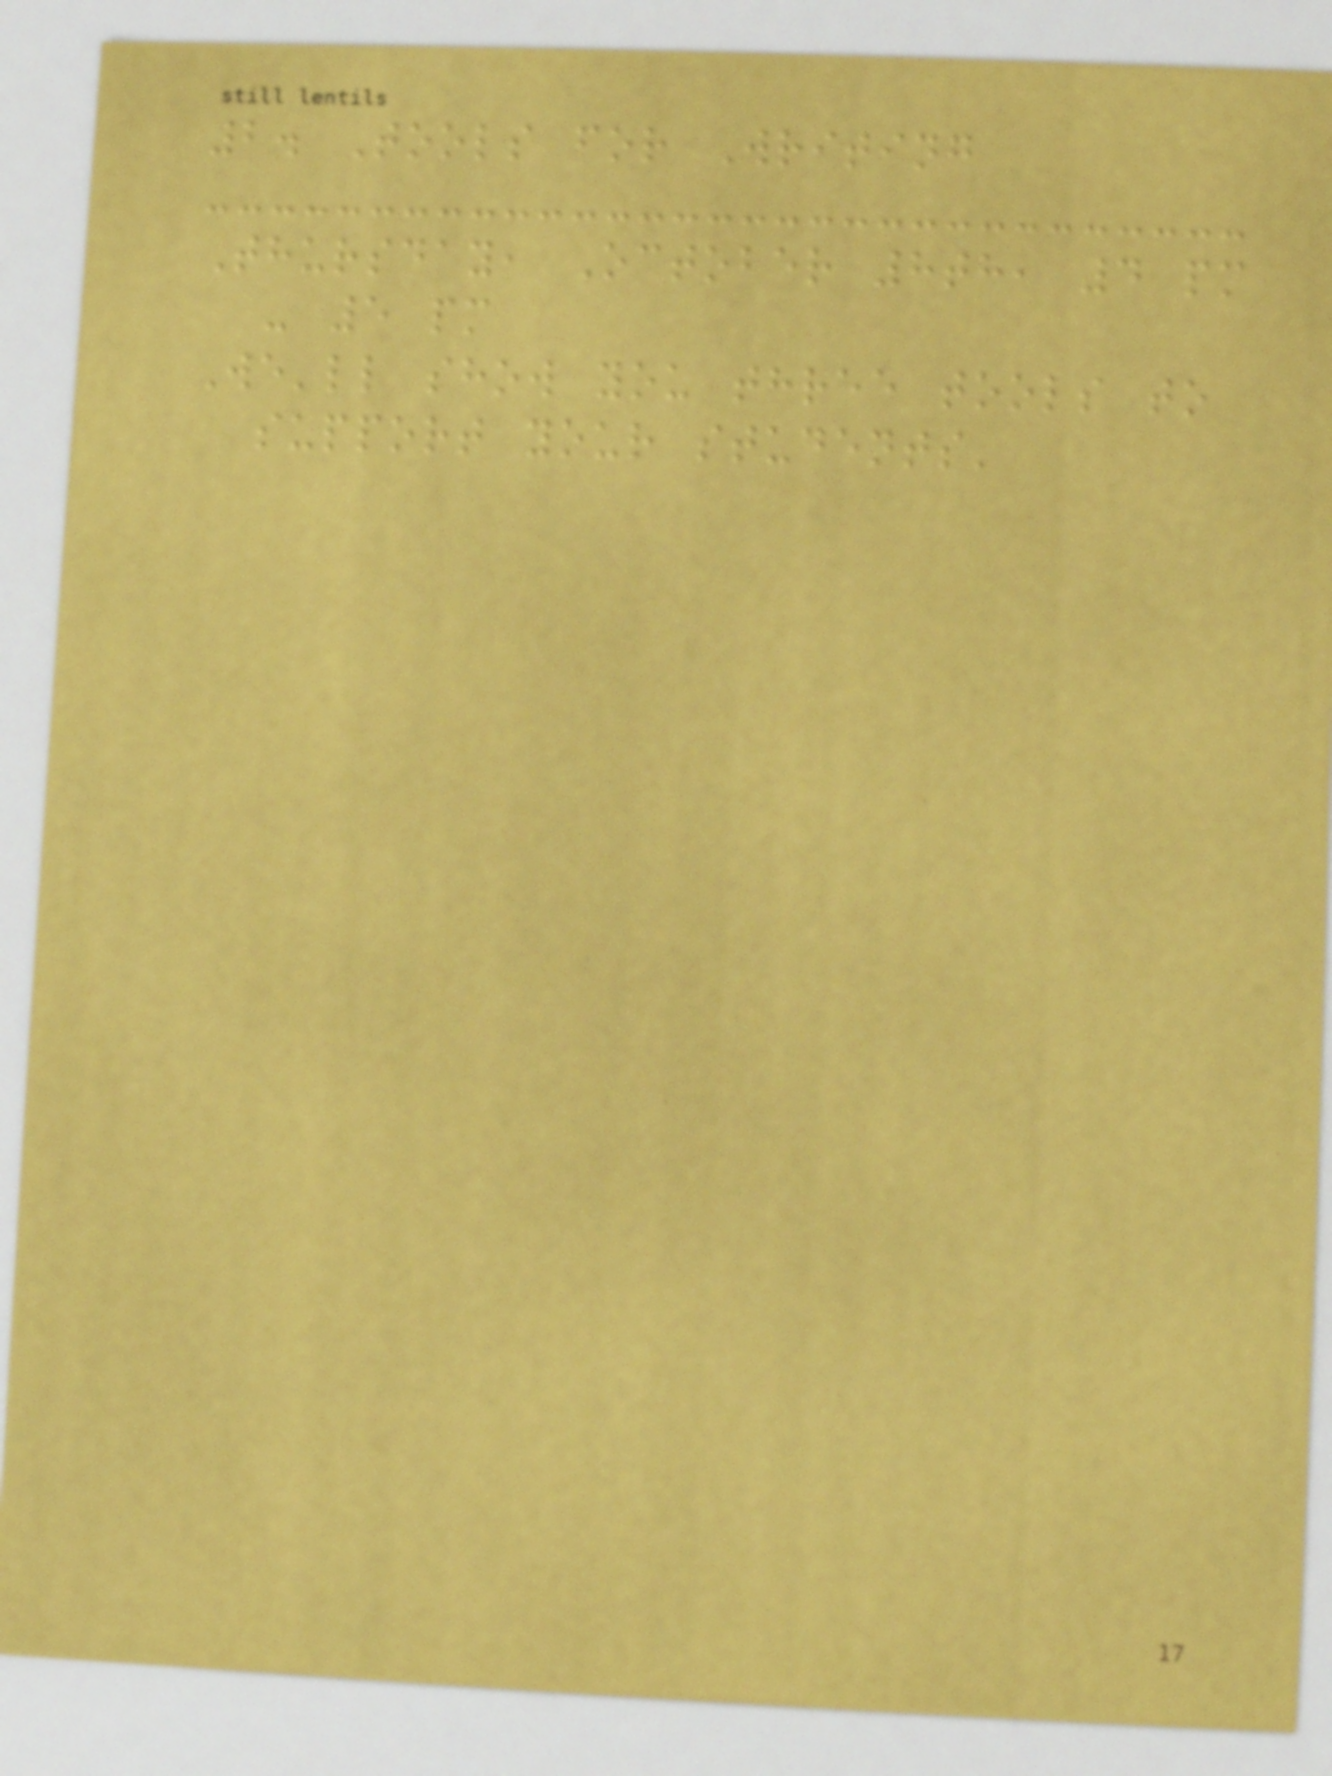2. Tools for Writing
Thursday, October 8th, 4 pm
- 5 pm
We'll show you three tools to
support your students'
